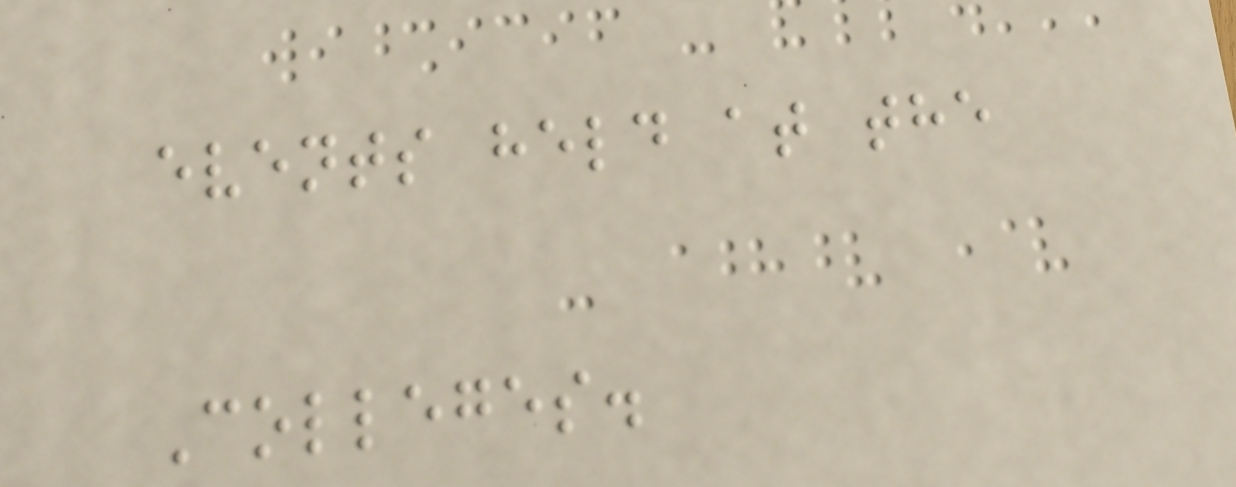events held at the
Colleges.
